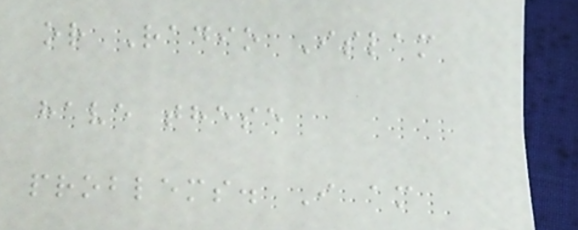or Radio Islam
have these
problems. I am
